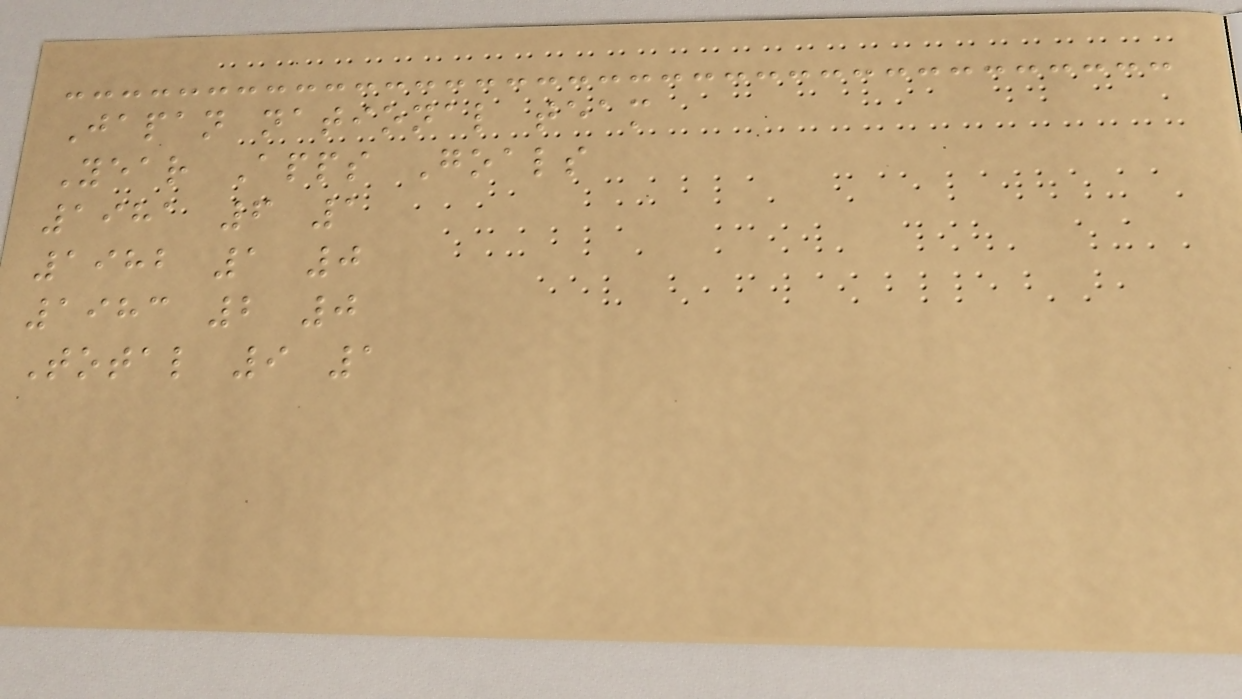Japan national team
Year Apps Goals
1981 6 1
1982 1 0
1983 2 0
Total 9 1
